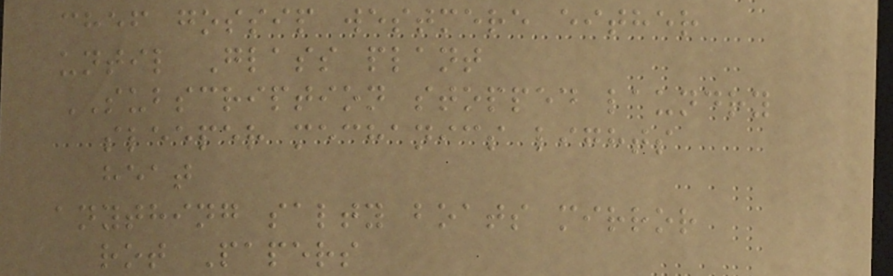chef gossip westmere either
until Glass plant
SUBSCRIPTION stopped laundry
sleeper mechanics lights
heat
anything salty boats mirror
rot Papers
